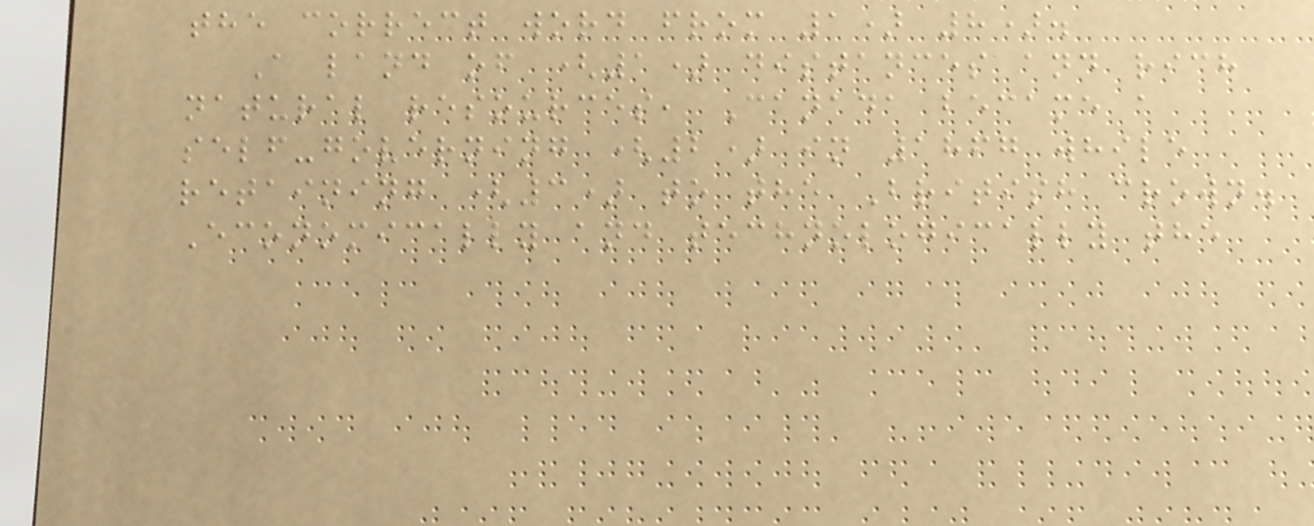the correct word from 1) 8).
A land of (1) distances and rich
natural resources, Canada became a
self-governing (2) in 1867 while
retaining (3) to the British crown.
Economically and technologically the
